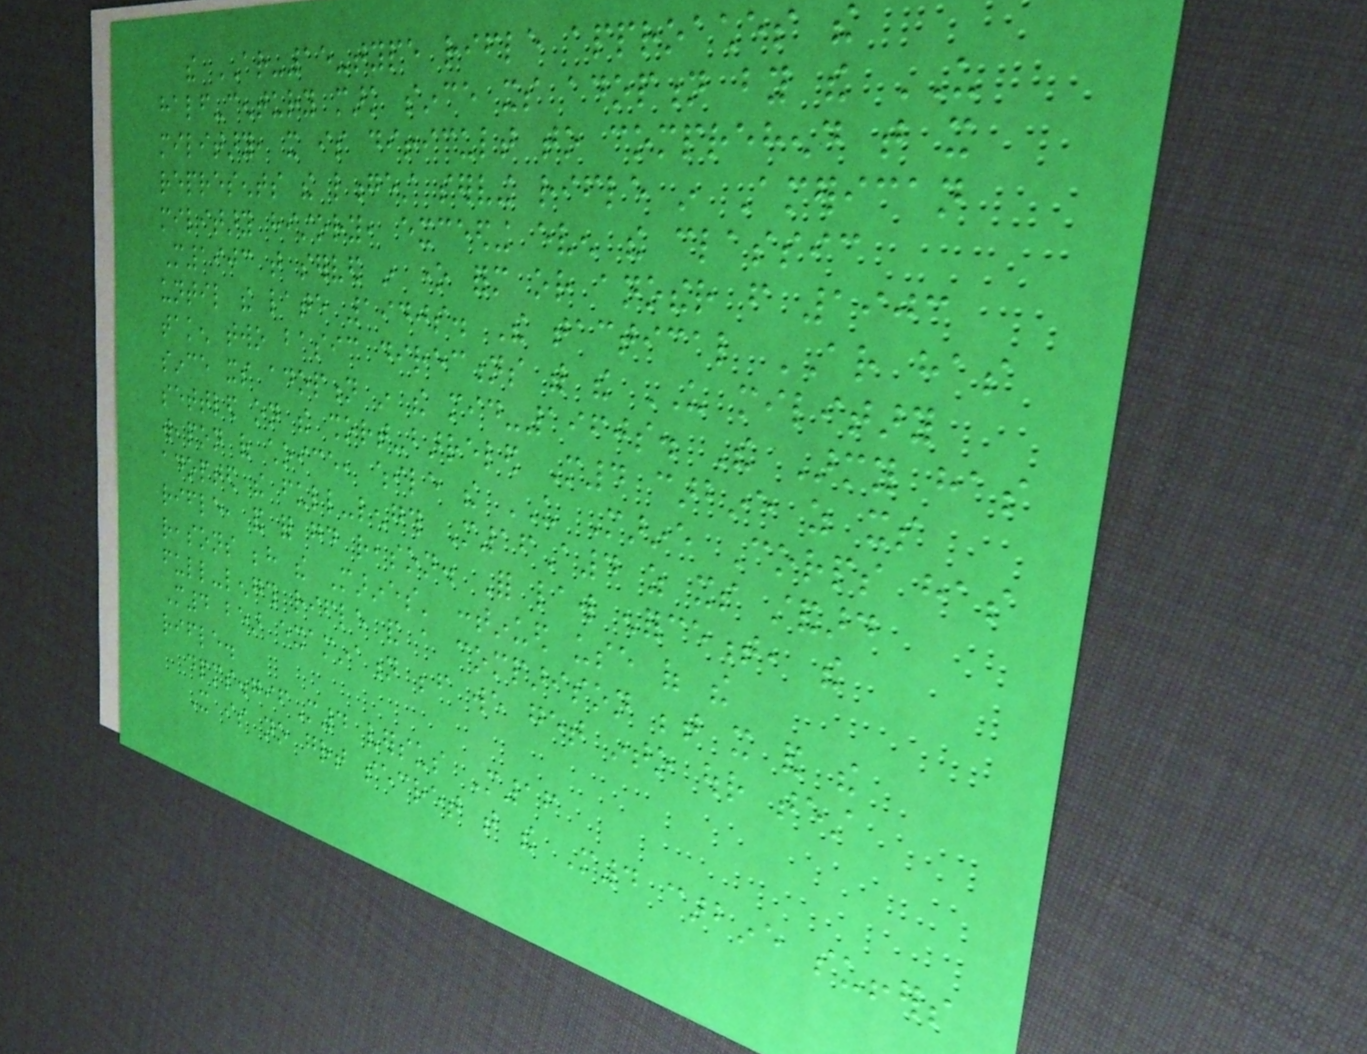the AR-15-type rifle approaches the
half-century mark since its adoption by the US
military, it is difficult to comprehend that it
represents the longest serving rifle in American
military history, exceeding even the classic
M1903 that served in one form or another from 1903
until the late 1940s. The tactical AR has
taken two basic directions with the US military
since its adoption in the mid-1960s. The Army has
settled on the short-barreled M4 carbine as its
weapon of choice, while the US Marine Corps has
adopted the full-length M16A4 as its standard
rifle, and for good reason. For law enforcement, the
reasons behind the Marines' continued use of the
full-length rifle and a comparison between it and the
M4 bear examination before we get into our test
rifle.
dpms.gifM4 versus M16
It is no great secret that the M4 carbine suffers
